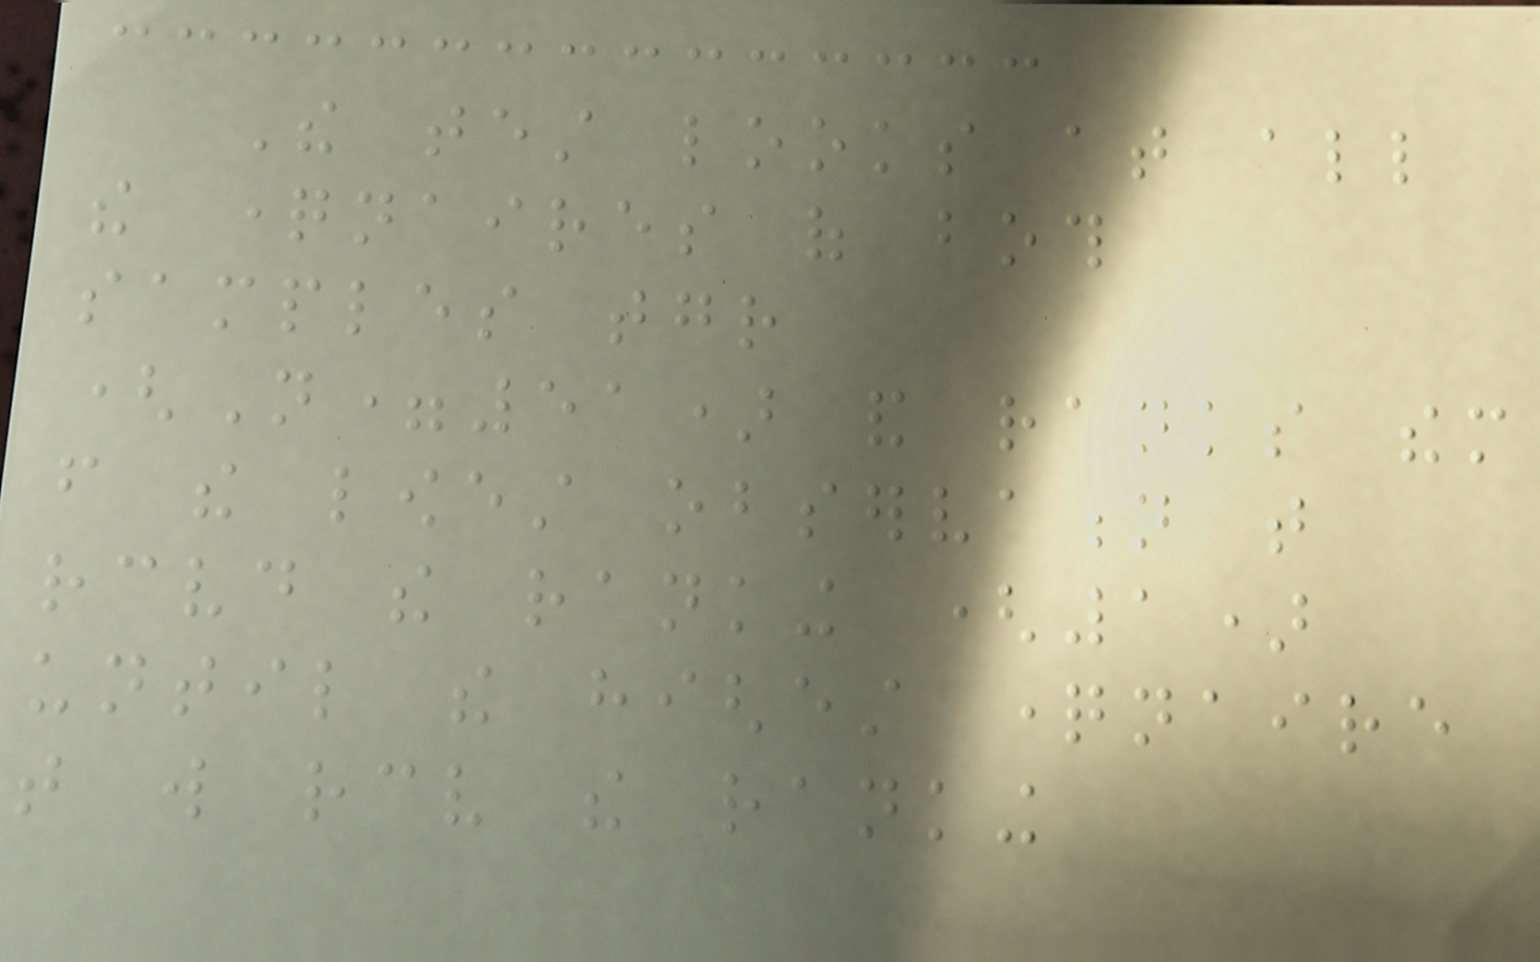The test looks at all
the questionnaires of both
samples together
(N=51) and ranks them
from the lowest observation that
received the ranking (1)
until the highest questionnaire
that will receive the ranking
